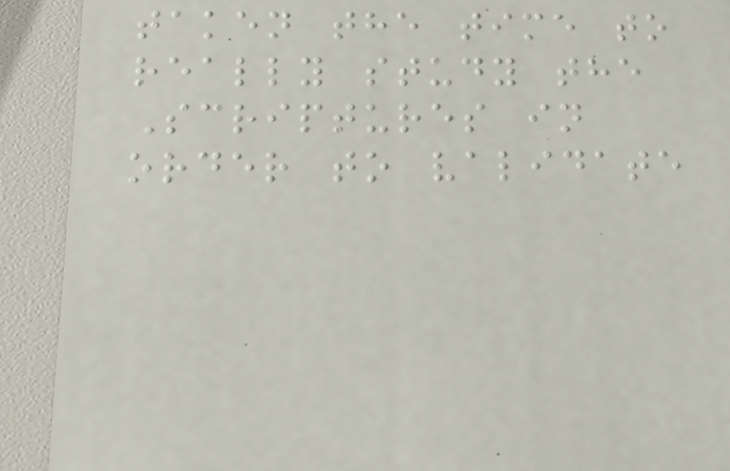taken the time to
really study the
Scriptures in
order to validate
